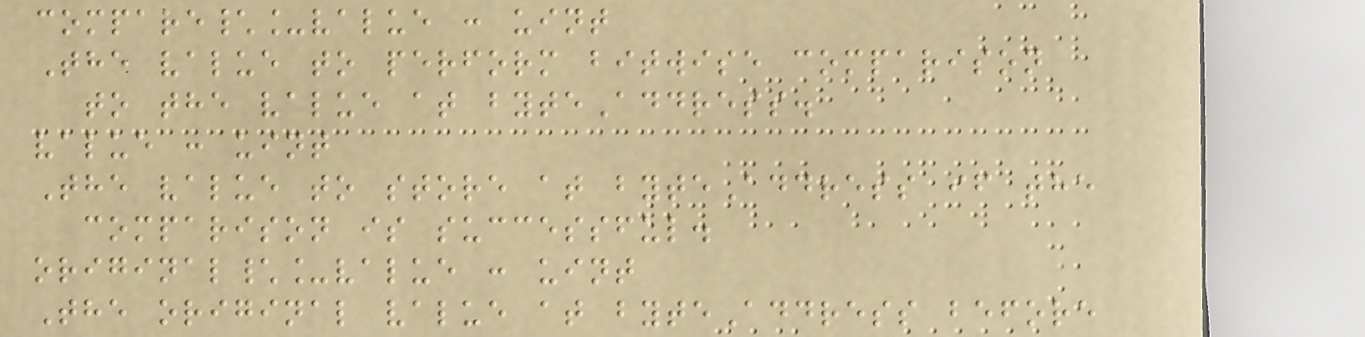compare\_value : uint
The value to perform bitwise comparison
to the value at byteAddress.
value : uint
The value to store at byteAddress if the
comparison is successful.
original\_value : uint
The original value at byteAddress before
